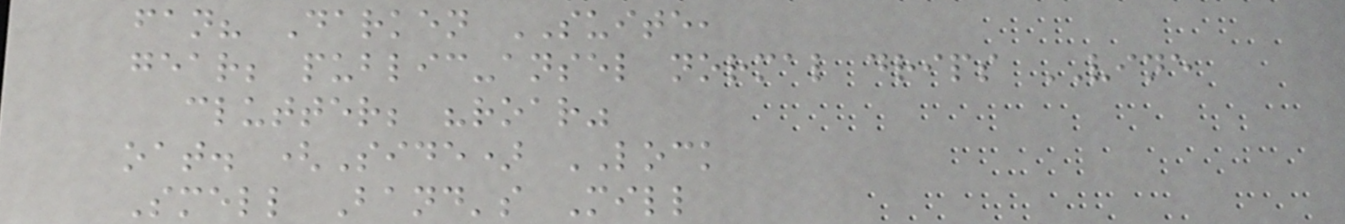fan? Darken SUITE,
gear; public-ansel normal drips VINE
clutter; "roar"
oat. (Side) LOCK
Smell Band's Mill
